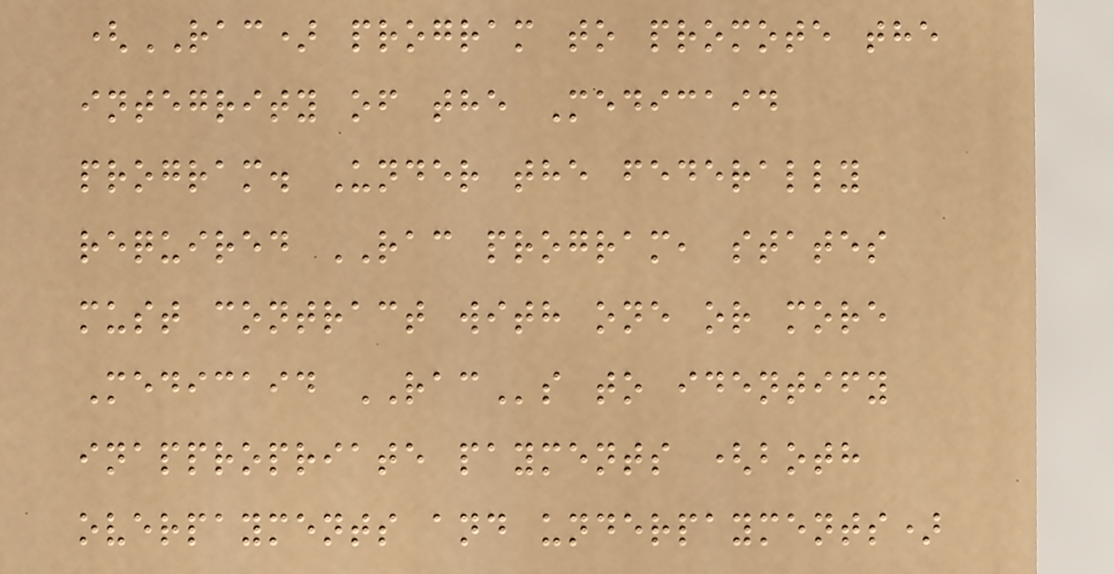(RAC) program to promote the
integrity of the Medicaid
program. Under the federally
required RAC program, states
must contract with one or more
Medicaid RACs to identify
inappropriate payments (both
overpayments and underpayments)
